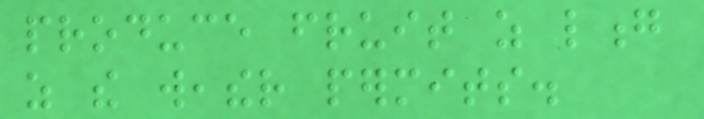produce fruit as long
as the weather permits.
